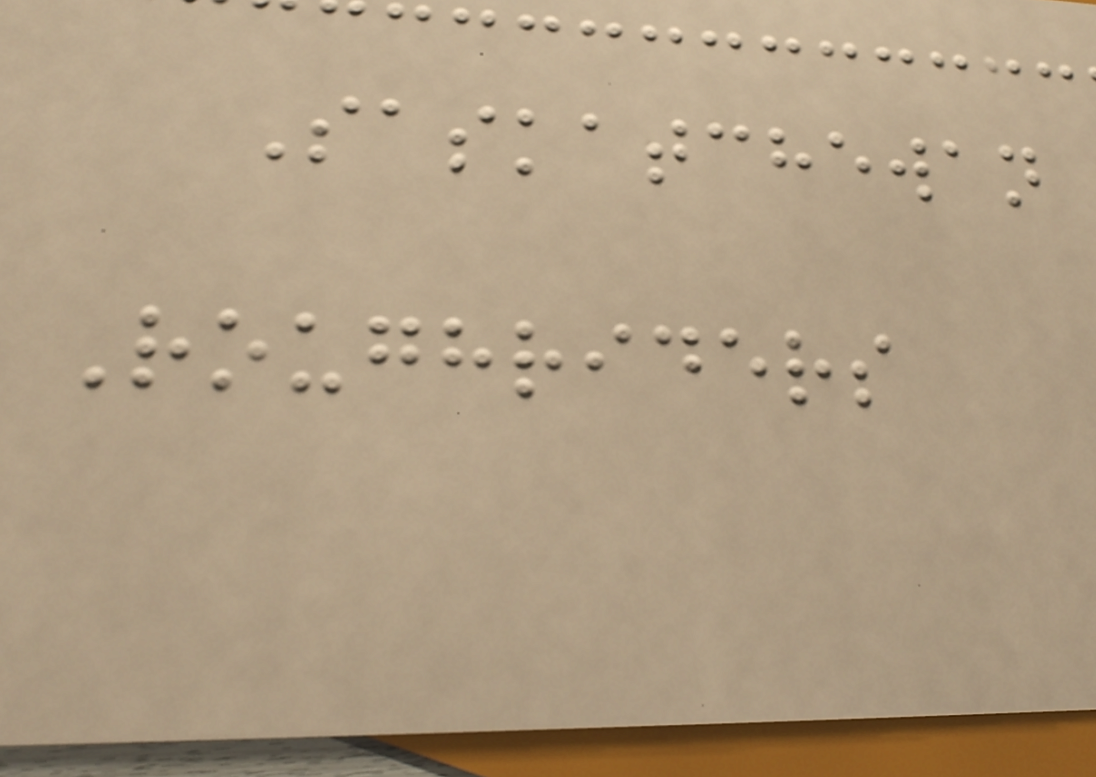Saskatchewan
Roughriders
